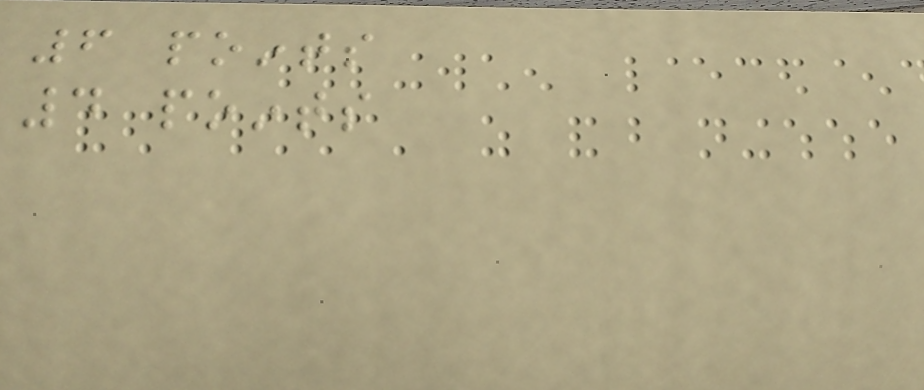6 points
4 points
